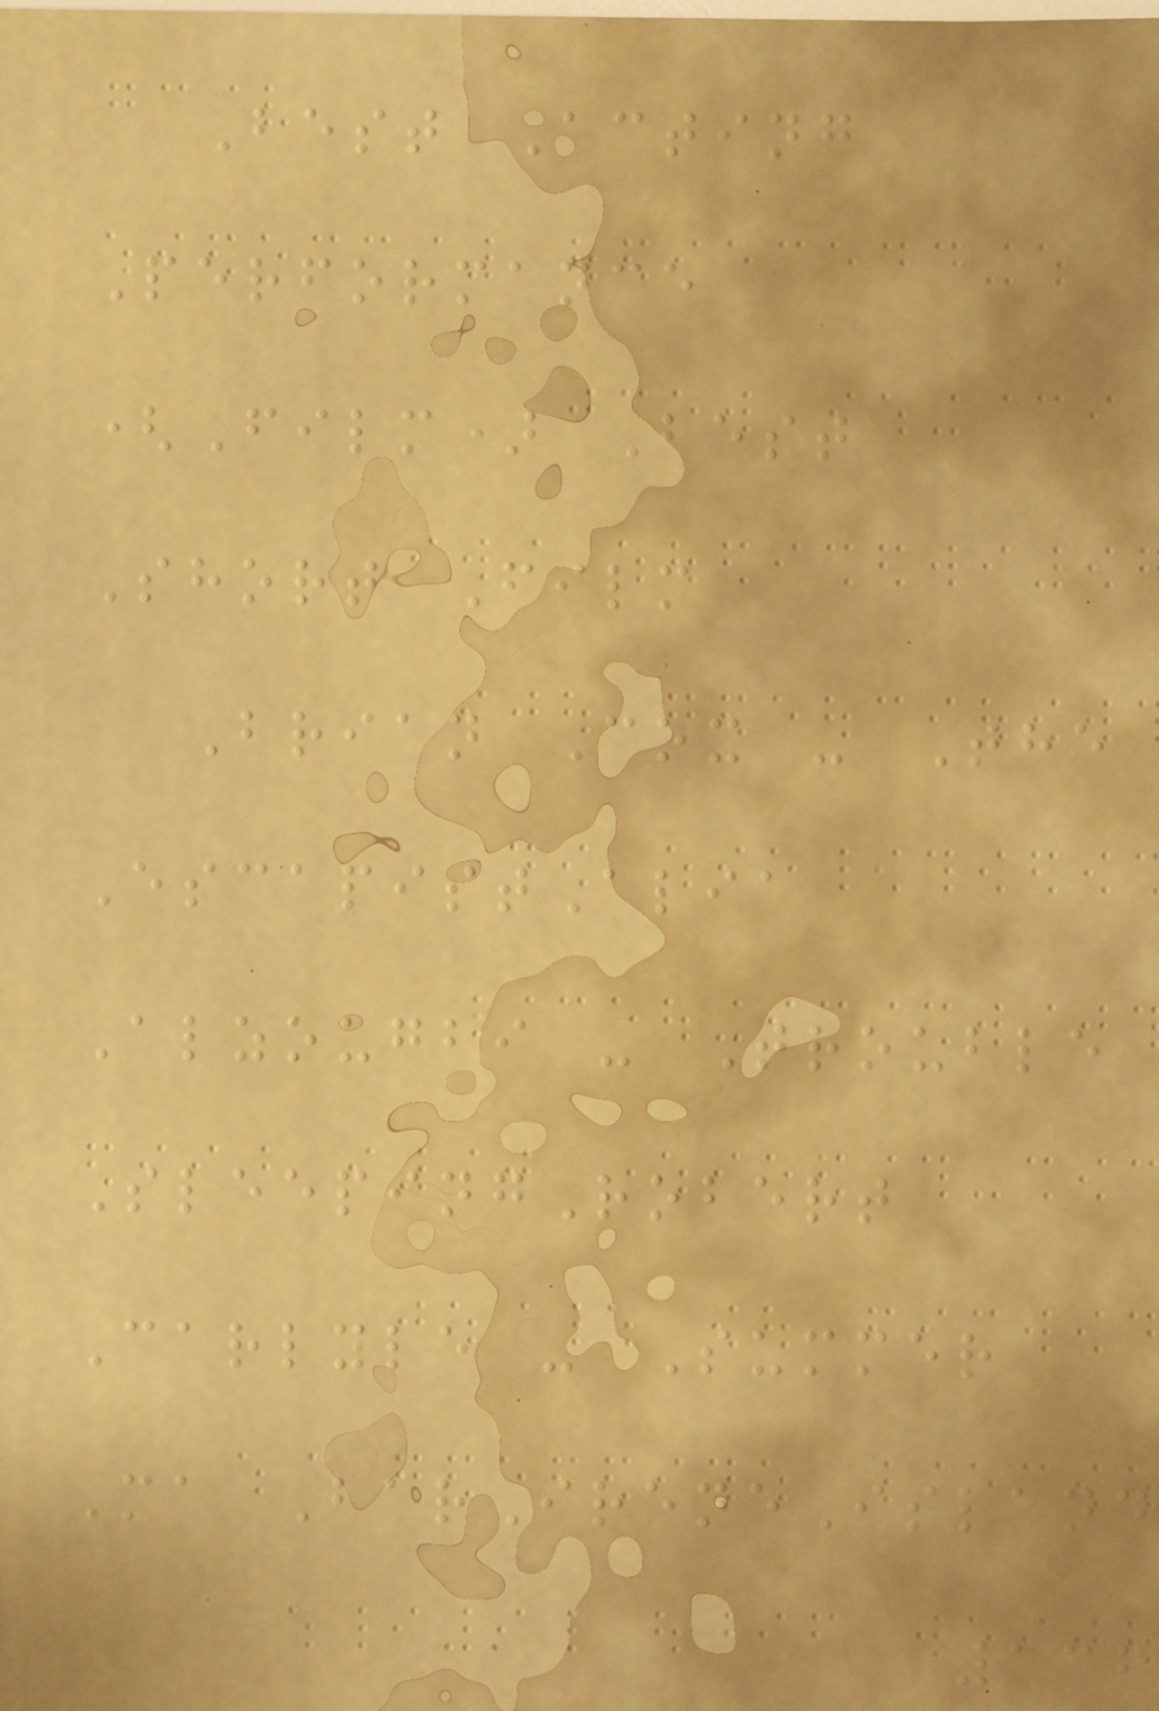Best Acting
Performance
(Film) Best
Short Film
Brian Cox - The
EscapistAlia
Alzougbi - Trouble
SleepingRobert
Carlyle - Summer
Ma BarIreneIsland
136
